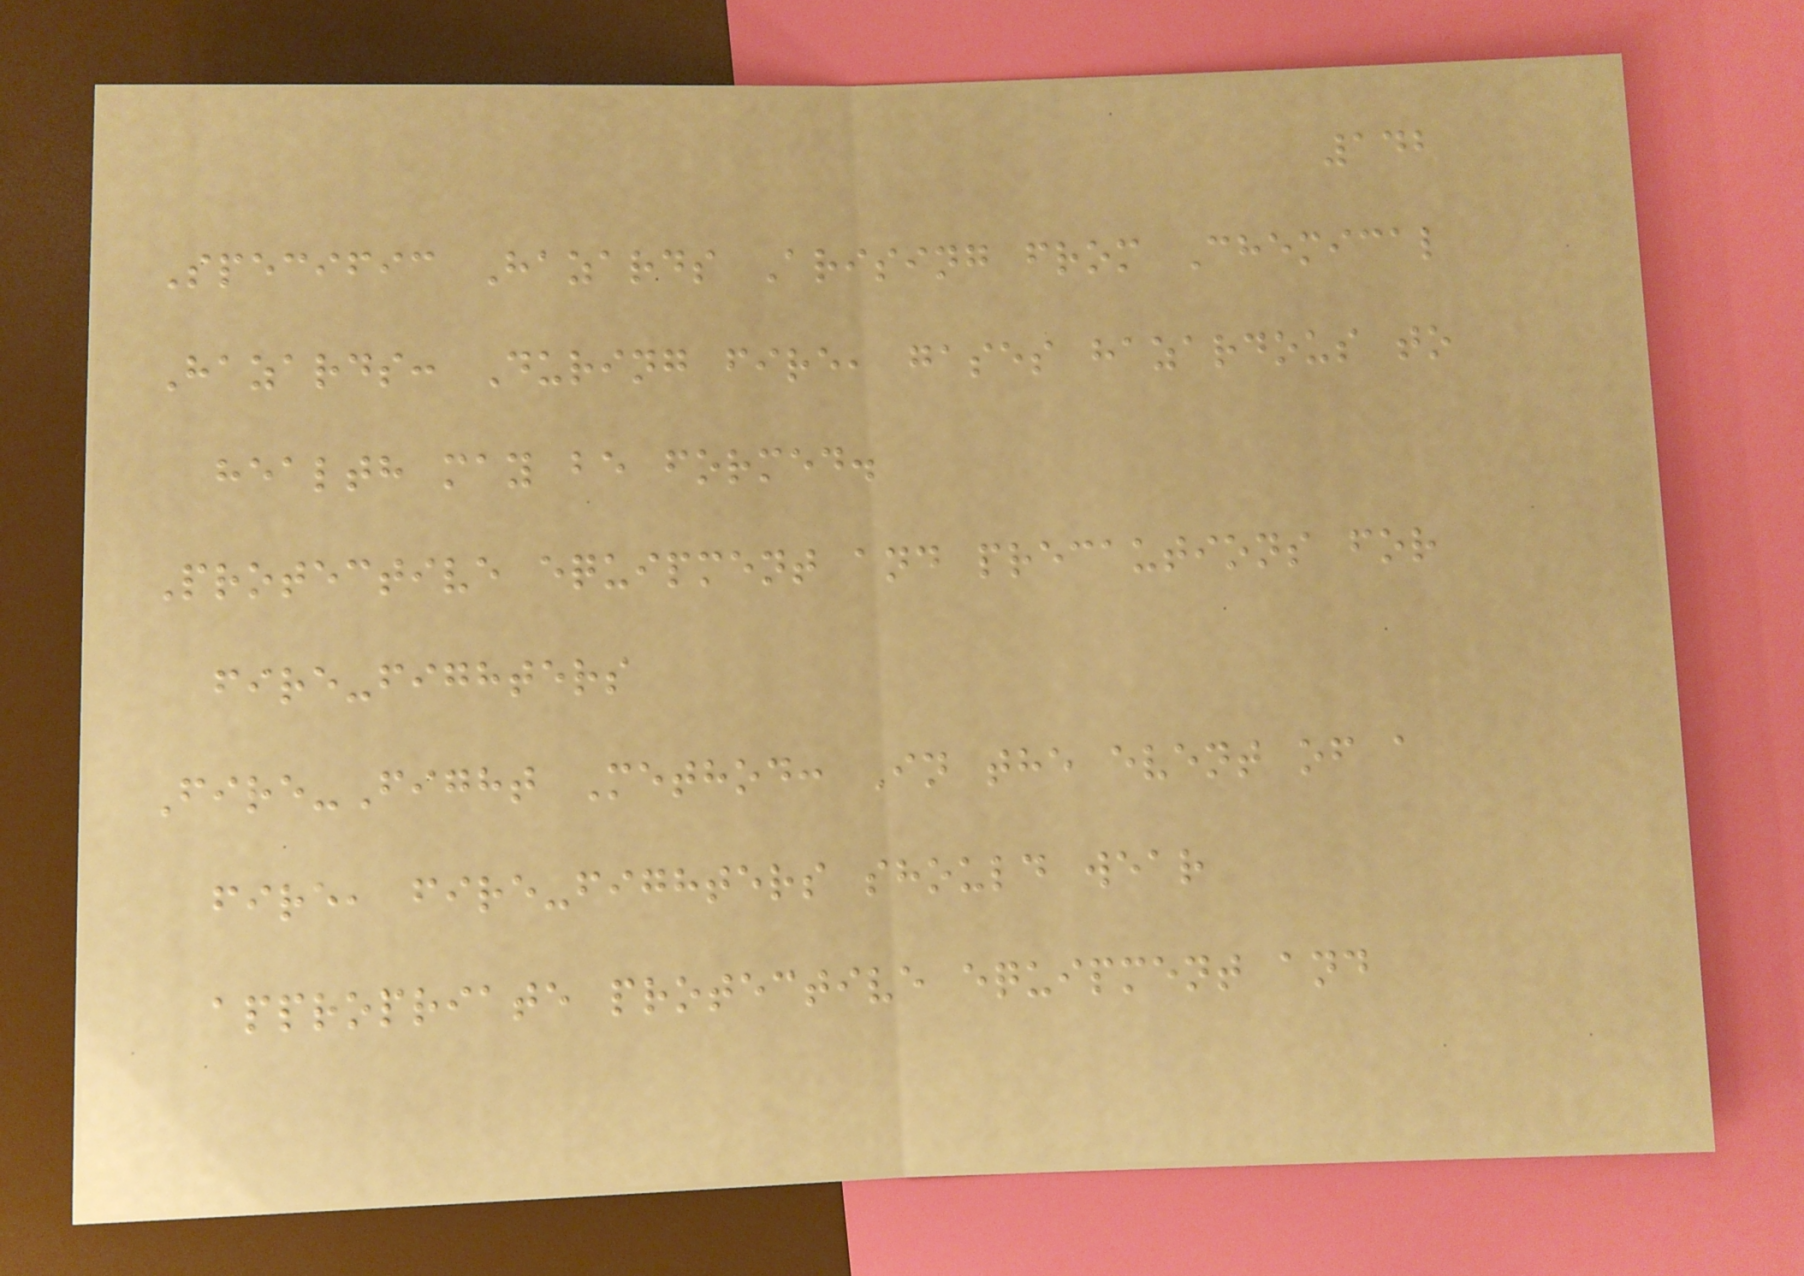142
Specific Hazards Arising from Chemical
Hazards: During fire, gases hazardous to
health may be formed.
Protective equipment and precautions for
fire-fighters
Fire-Fight Method: In the event of a
fire, fire-fighters should wear
appropriate protective equipment and
